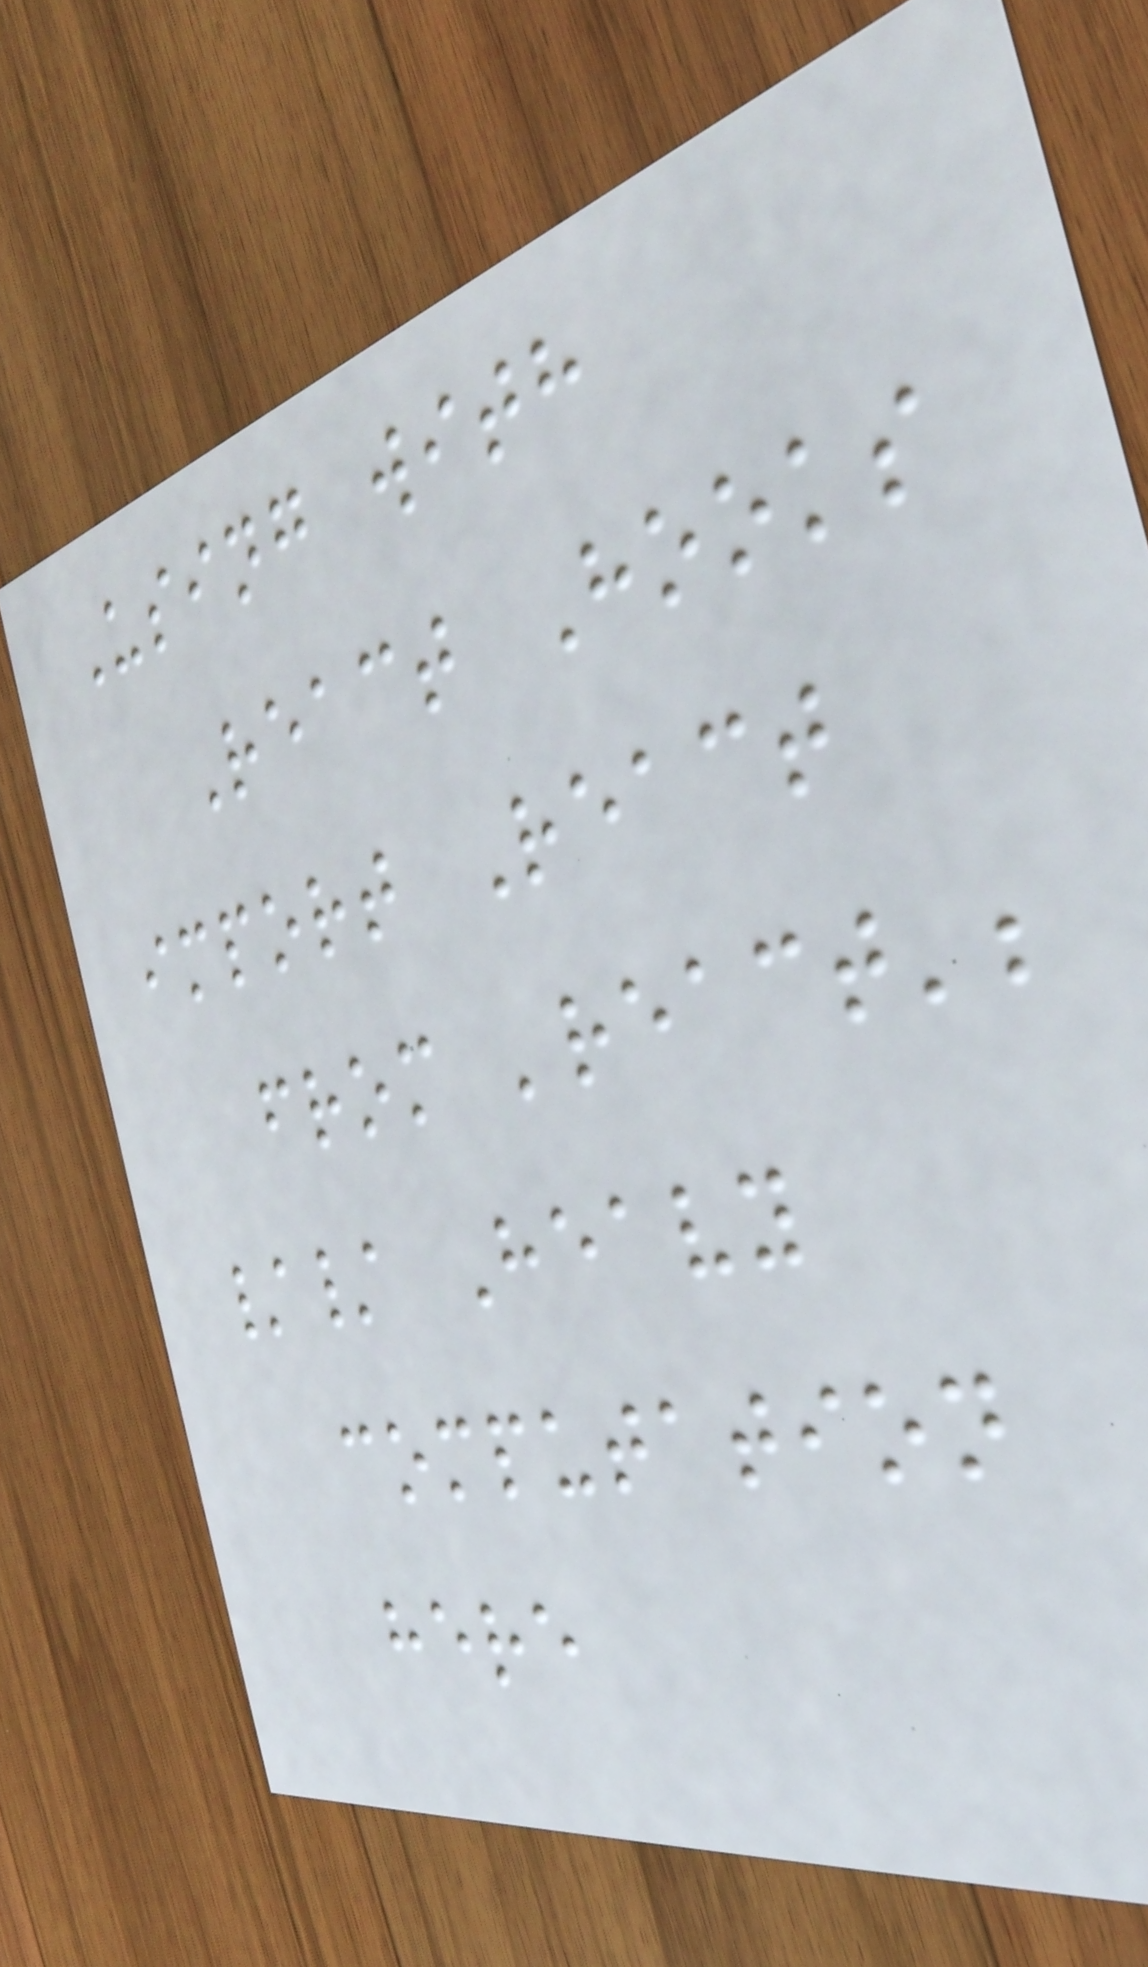Using with
React Hooks
import React
from 'react';
// Heavy
computation
here
